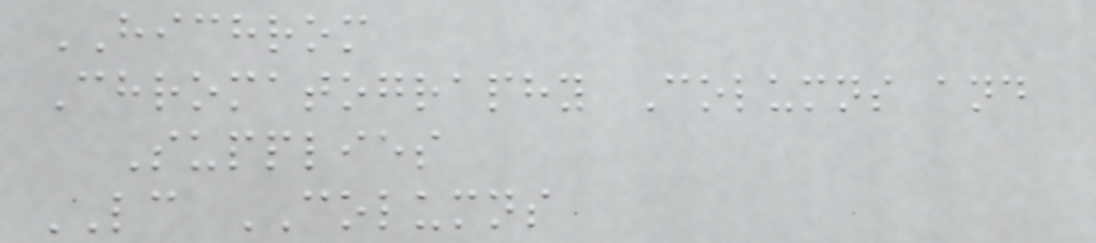HICHROM
Chromatography Columns and
Supplies
LC COLUMNS
